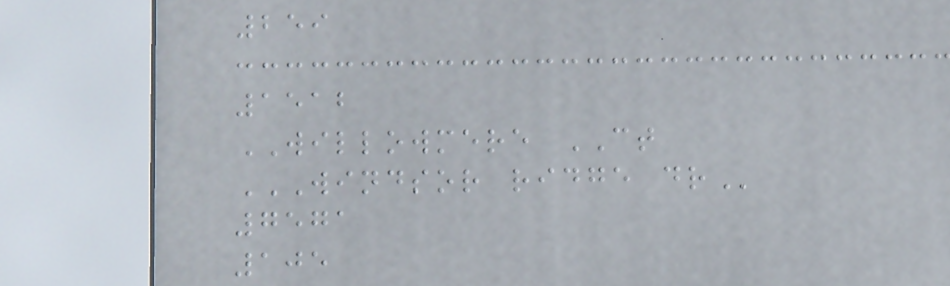259
1512
WILLOWMERE CT
WINDSOR RIDGE DR
7571
105
